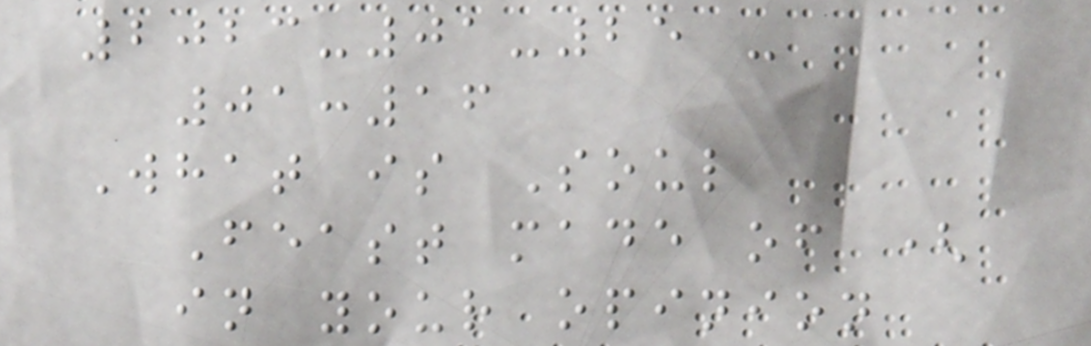2023-01-25 -
01:16
What is Soul
Feast made of (
in your opinion
